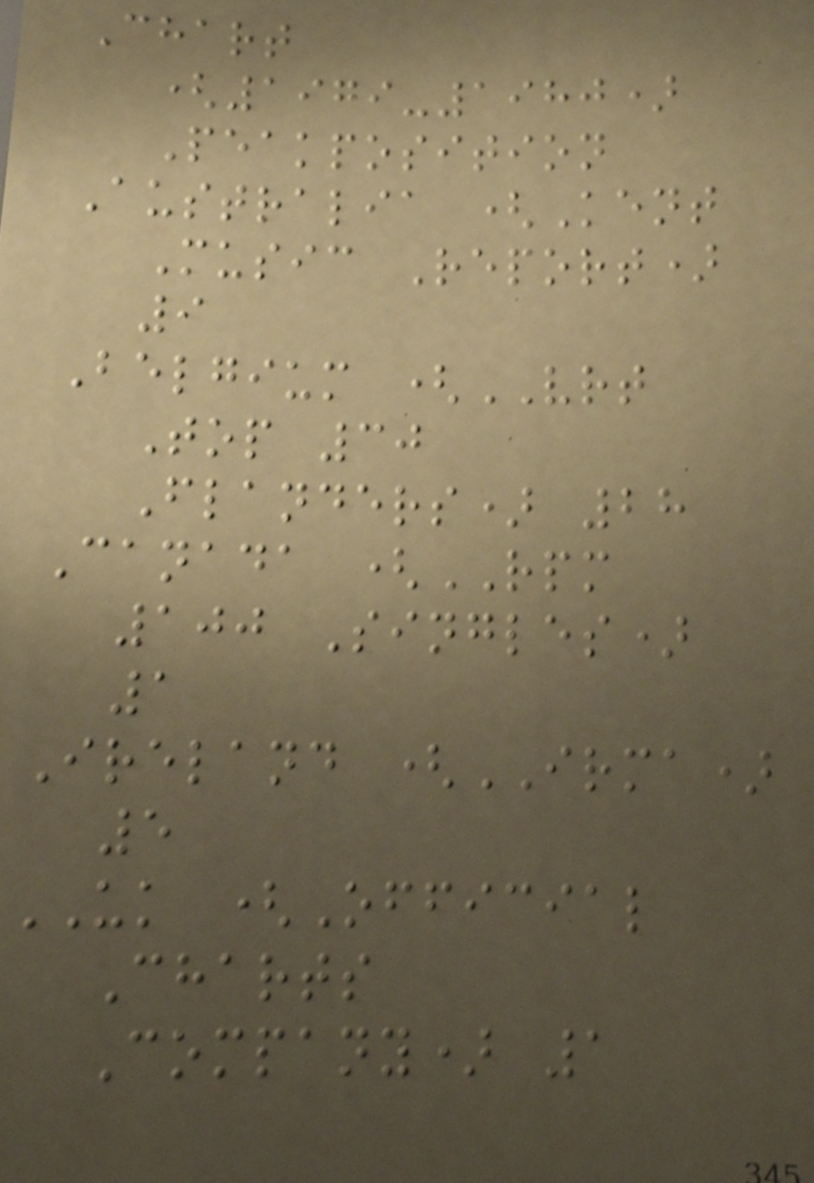Chart
(1979-1980)
Peakposition
Australia (Kent
Music Report)
9
Belgium (VRT
Top 30
Flanders) 28
Canada (RPM
100 Singles)
1
Ireland (IRMA)
5
UK (Official
Charts
Company) 1
